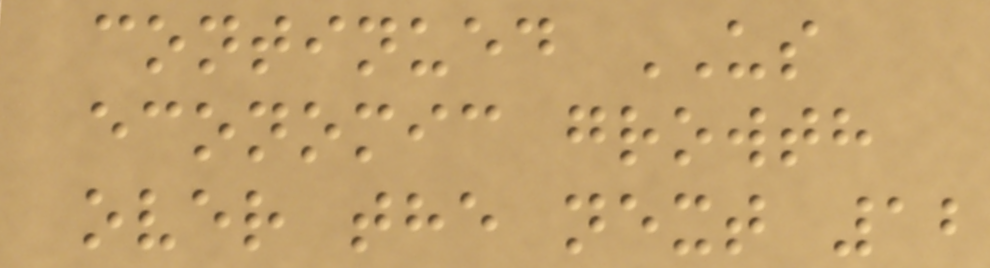continued US
economic growth
over the next 12
